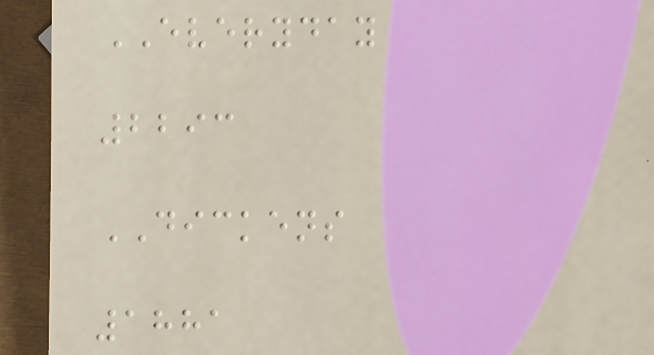EVERYDAY
2293
DICKENS
1881
